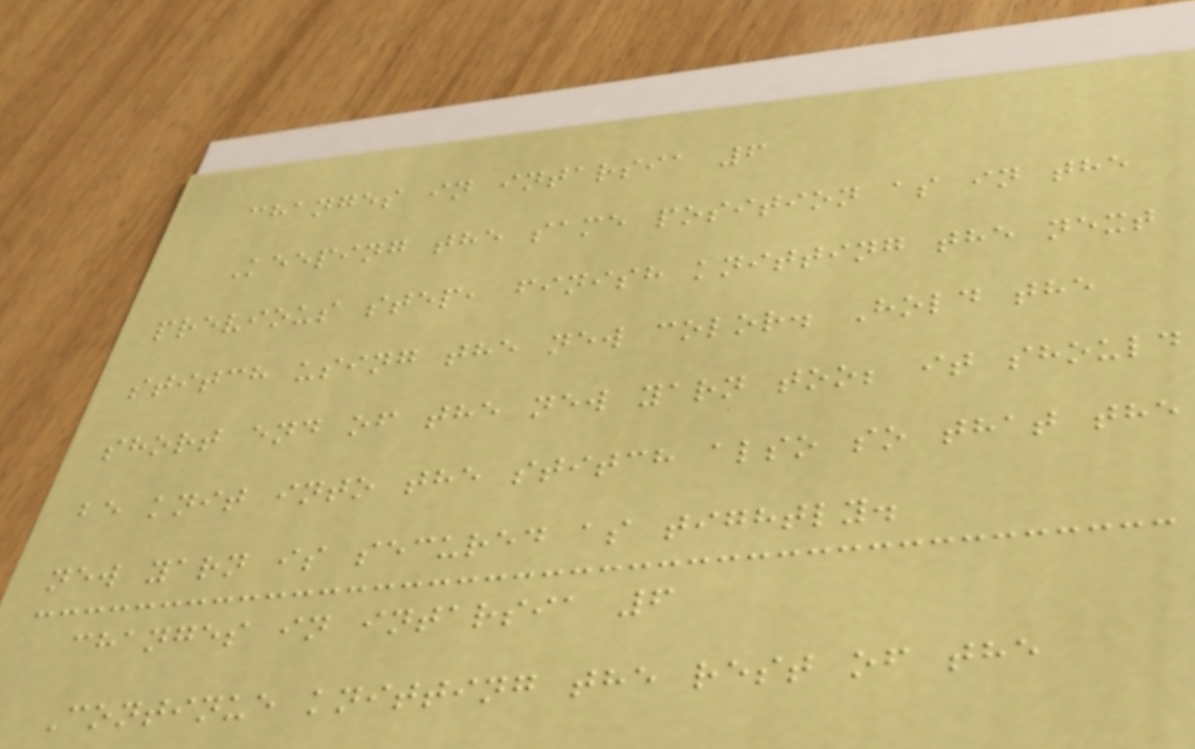changes in intarsia 6
Keeping the same position as in the
previous step, finish knitting the next
stitch using the new color. Hold the
short end of the new yarn too; it should
be knit into the stitch also so that the
new yarn is secured as tightly.
changes in intarsia 6
Continue knitting the rest of the
